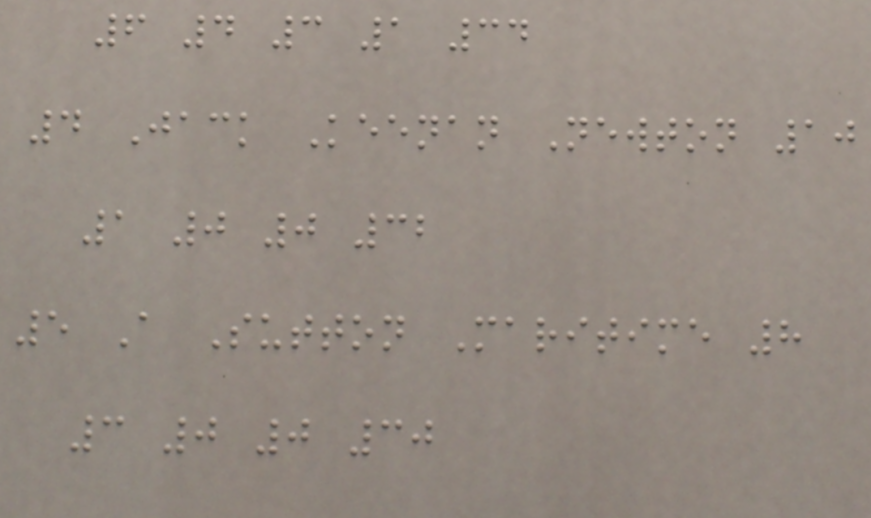6 4 3 1 34
4 Jack Keenan Newton 10
1 0 0 32
5 A Sutton Maritime 8
3 0 0 30
